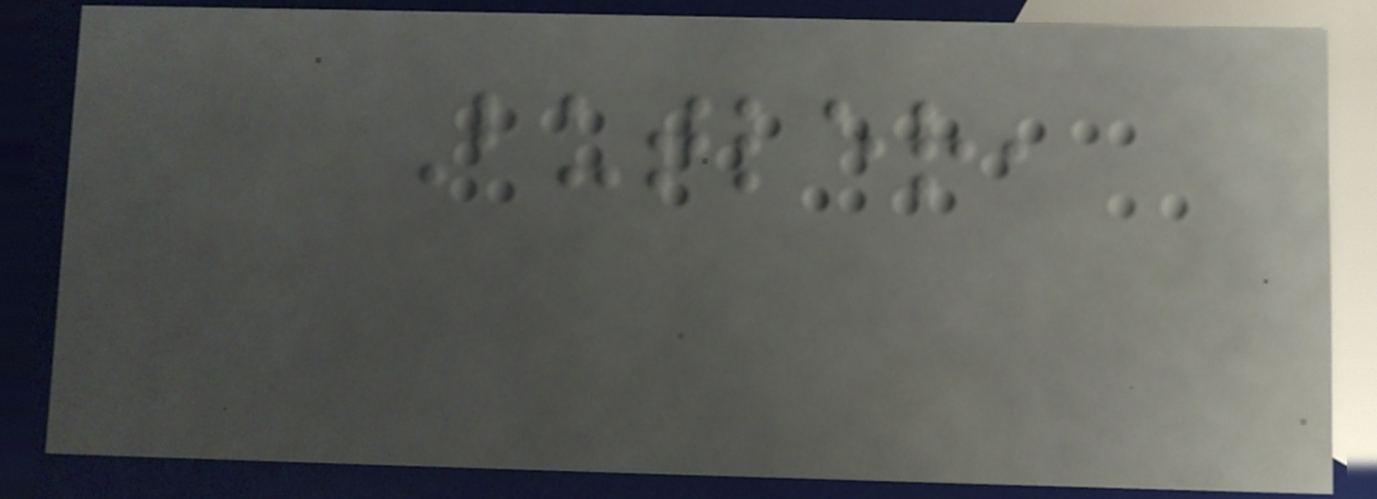Butler,
